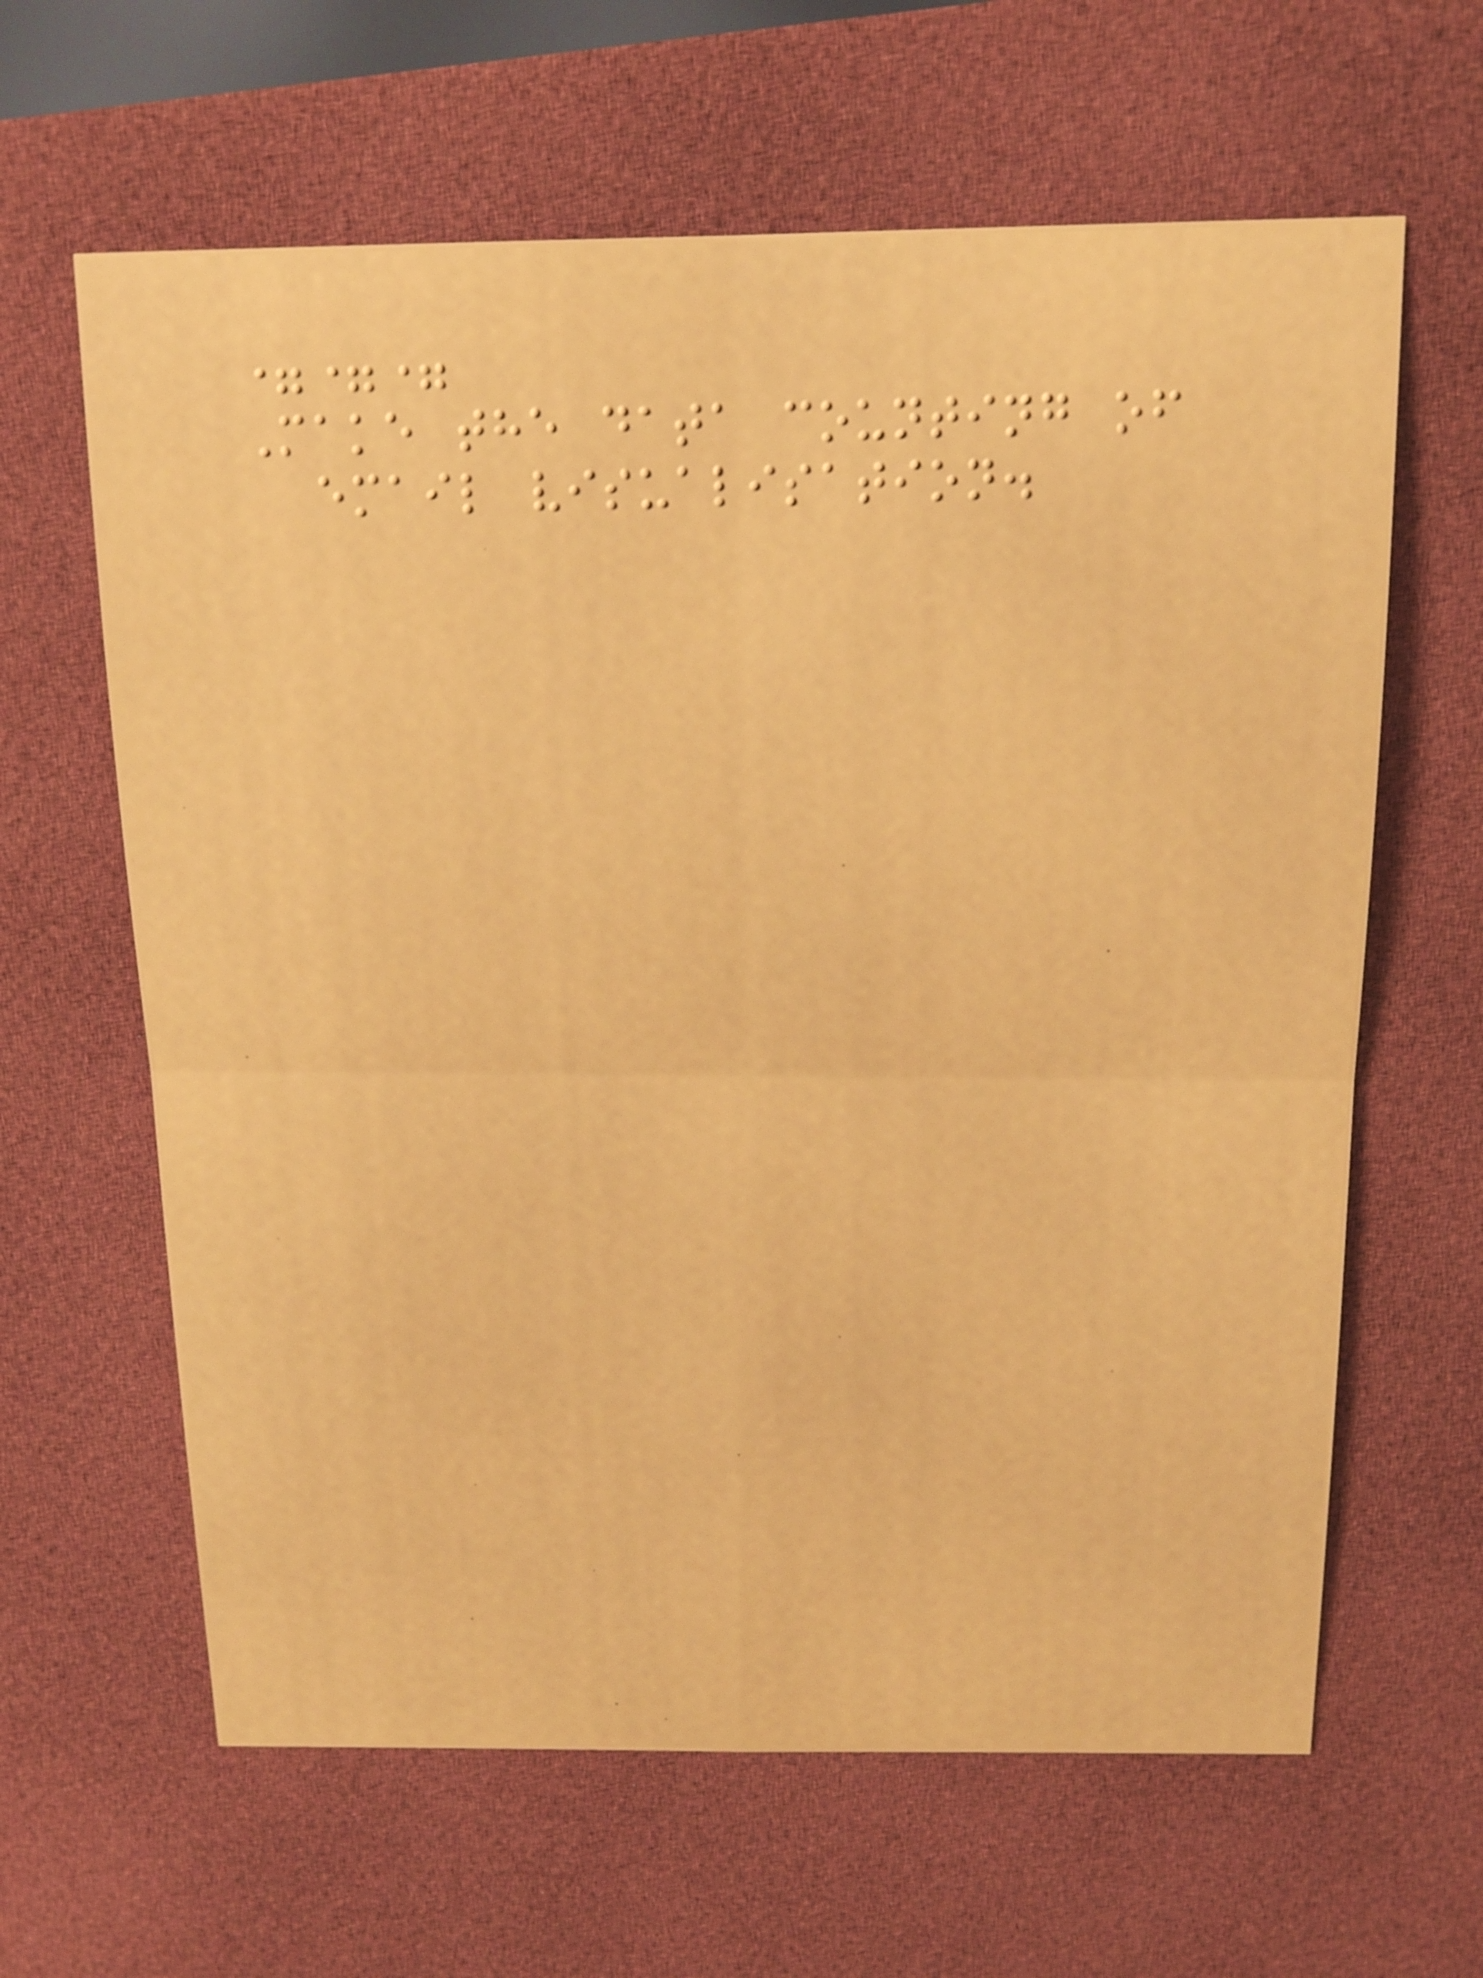===
Make the data counting of
email visualisation.
